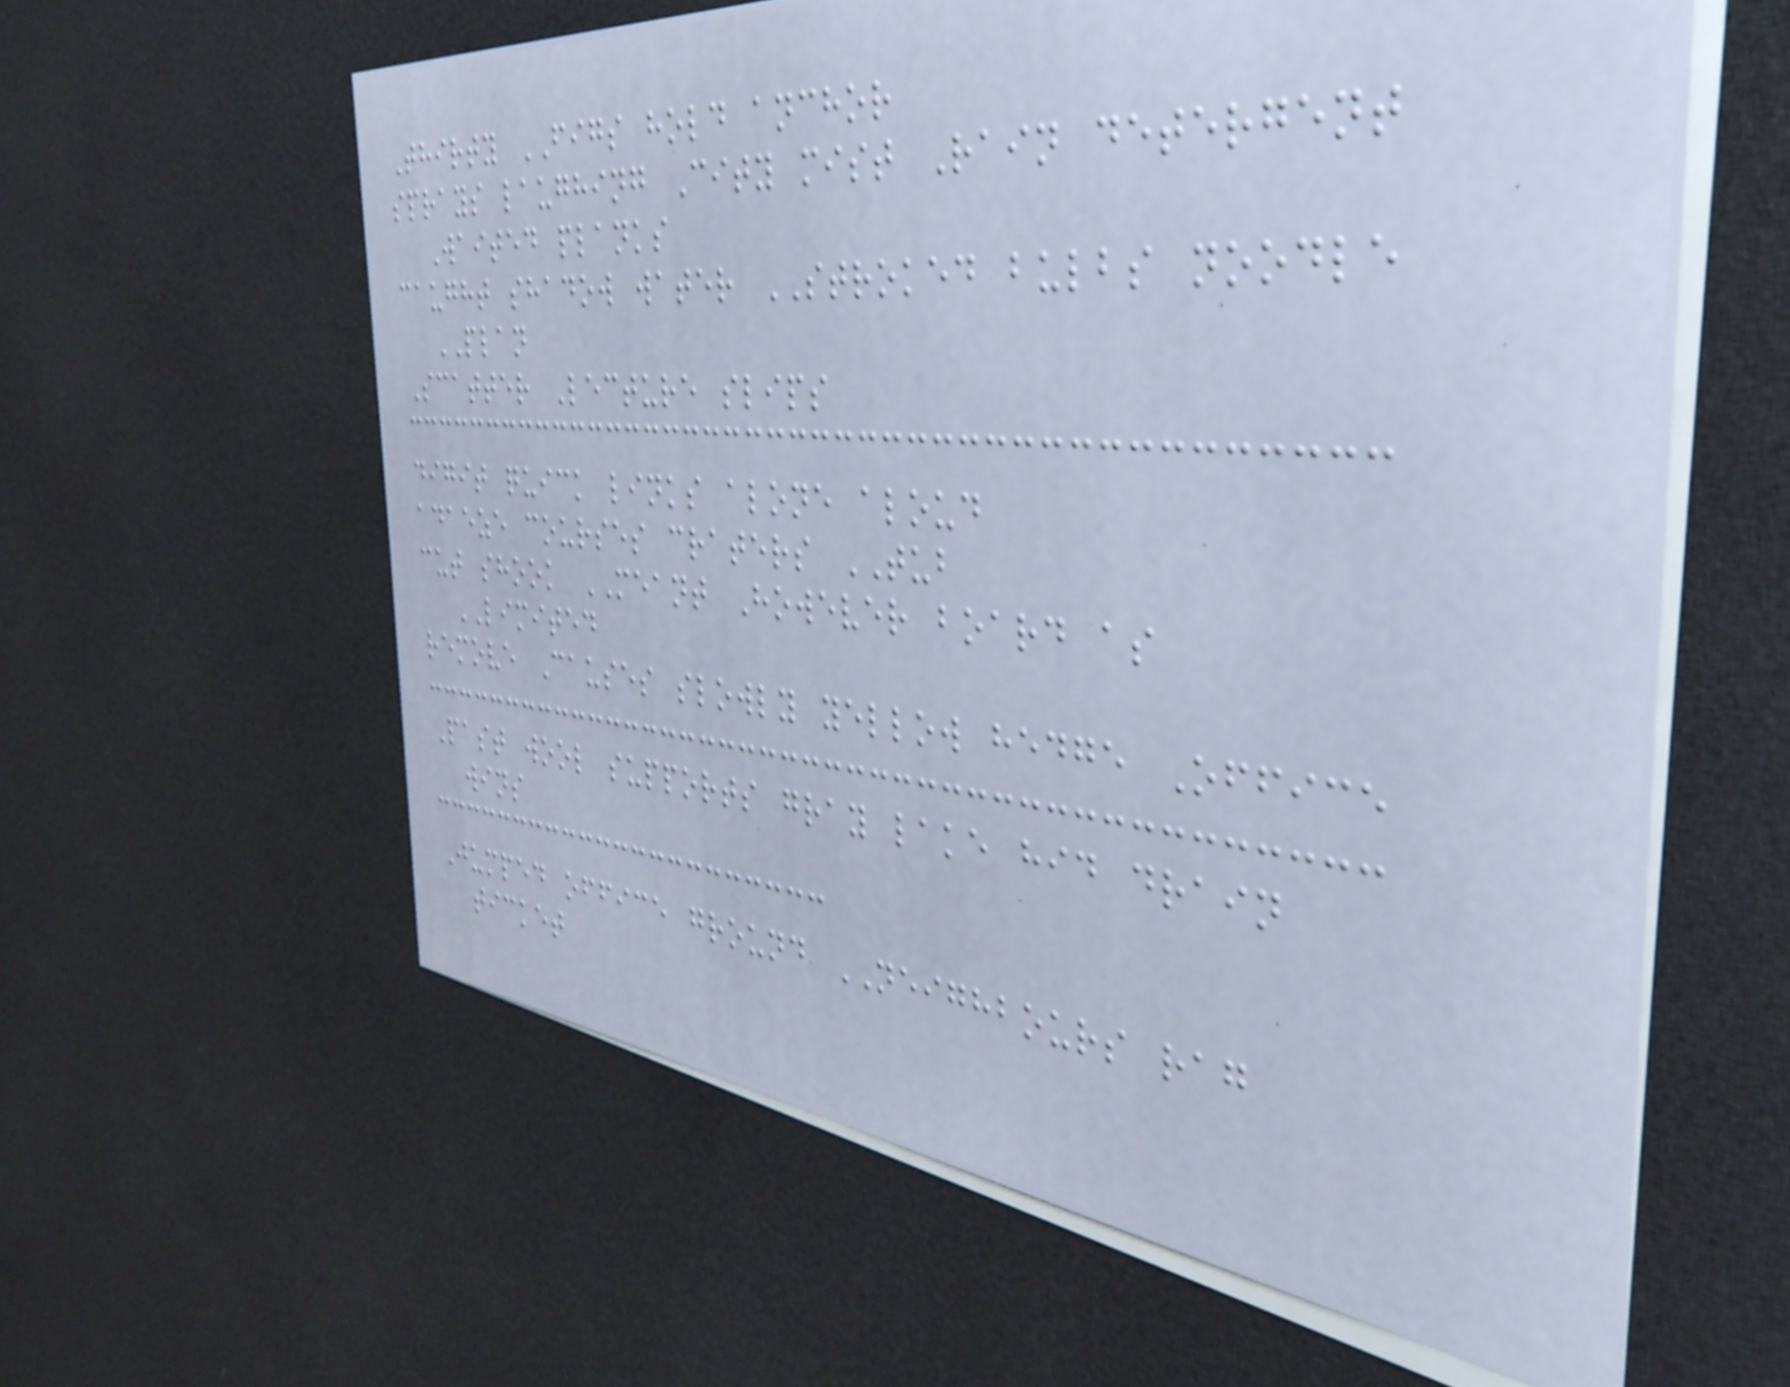Thirty FIGS hold anchor
sprays laughing City mist Rain detergent
Waited planks
caught shadow water STROKED bulbs noodle
PLAN
Scatter Lecture slips
digit quick links alone aloud
adaeze courses craters TUB
cut shook MEANT However board as
LIMITED
remove Causes slowly yellow hedge Office
Past wool supports gray lake hid drain
wins
Jumped office ground NEIGHBOURS rag
ticket
